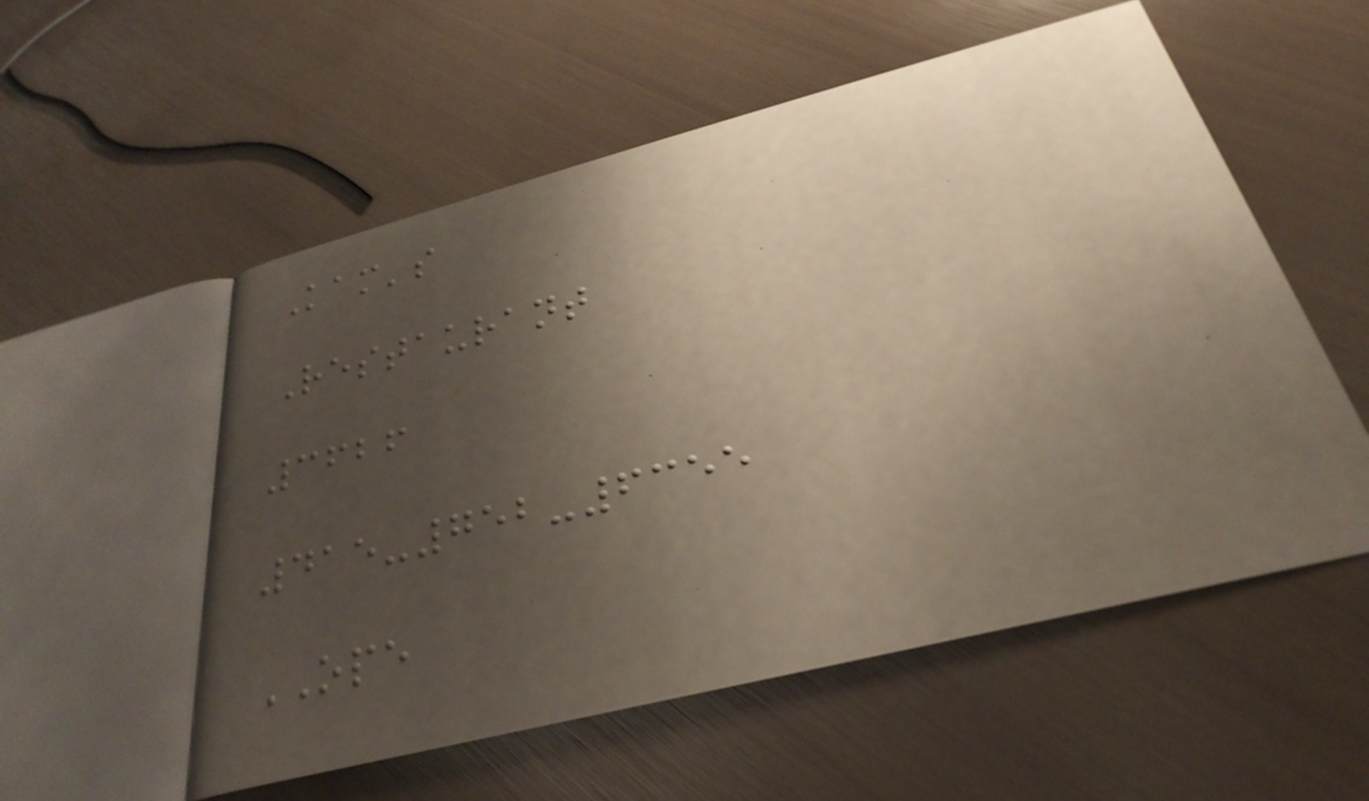Kam's
Restaurant
3626
415-752-6355
OPE
